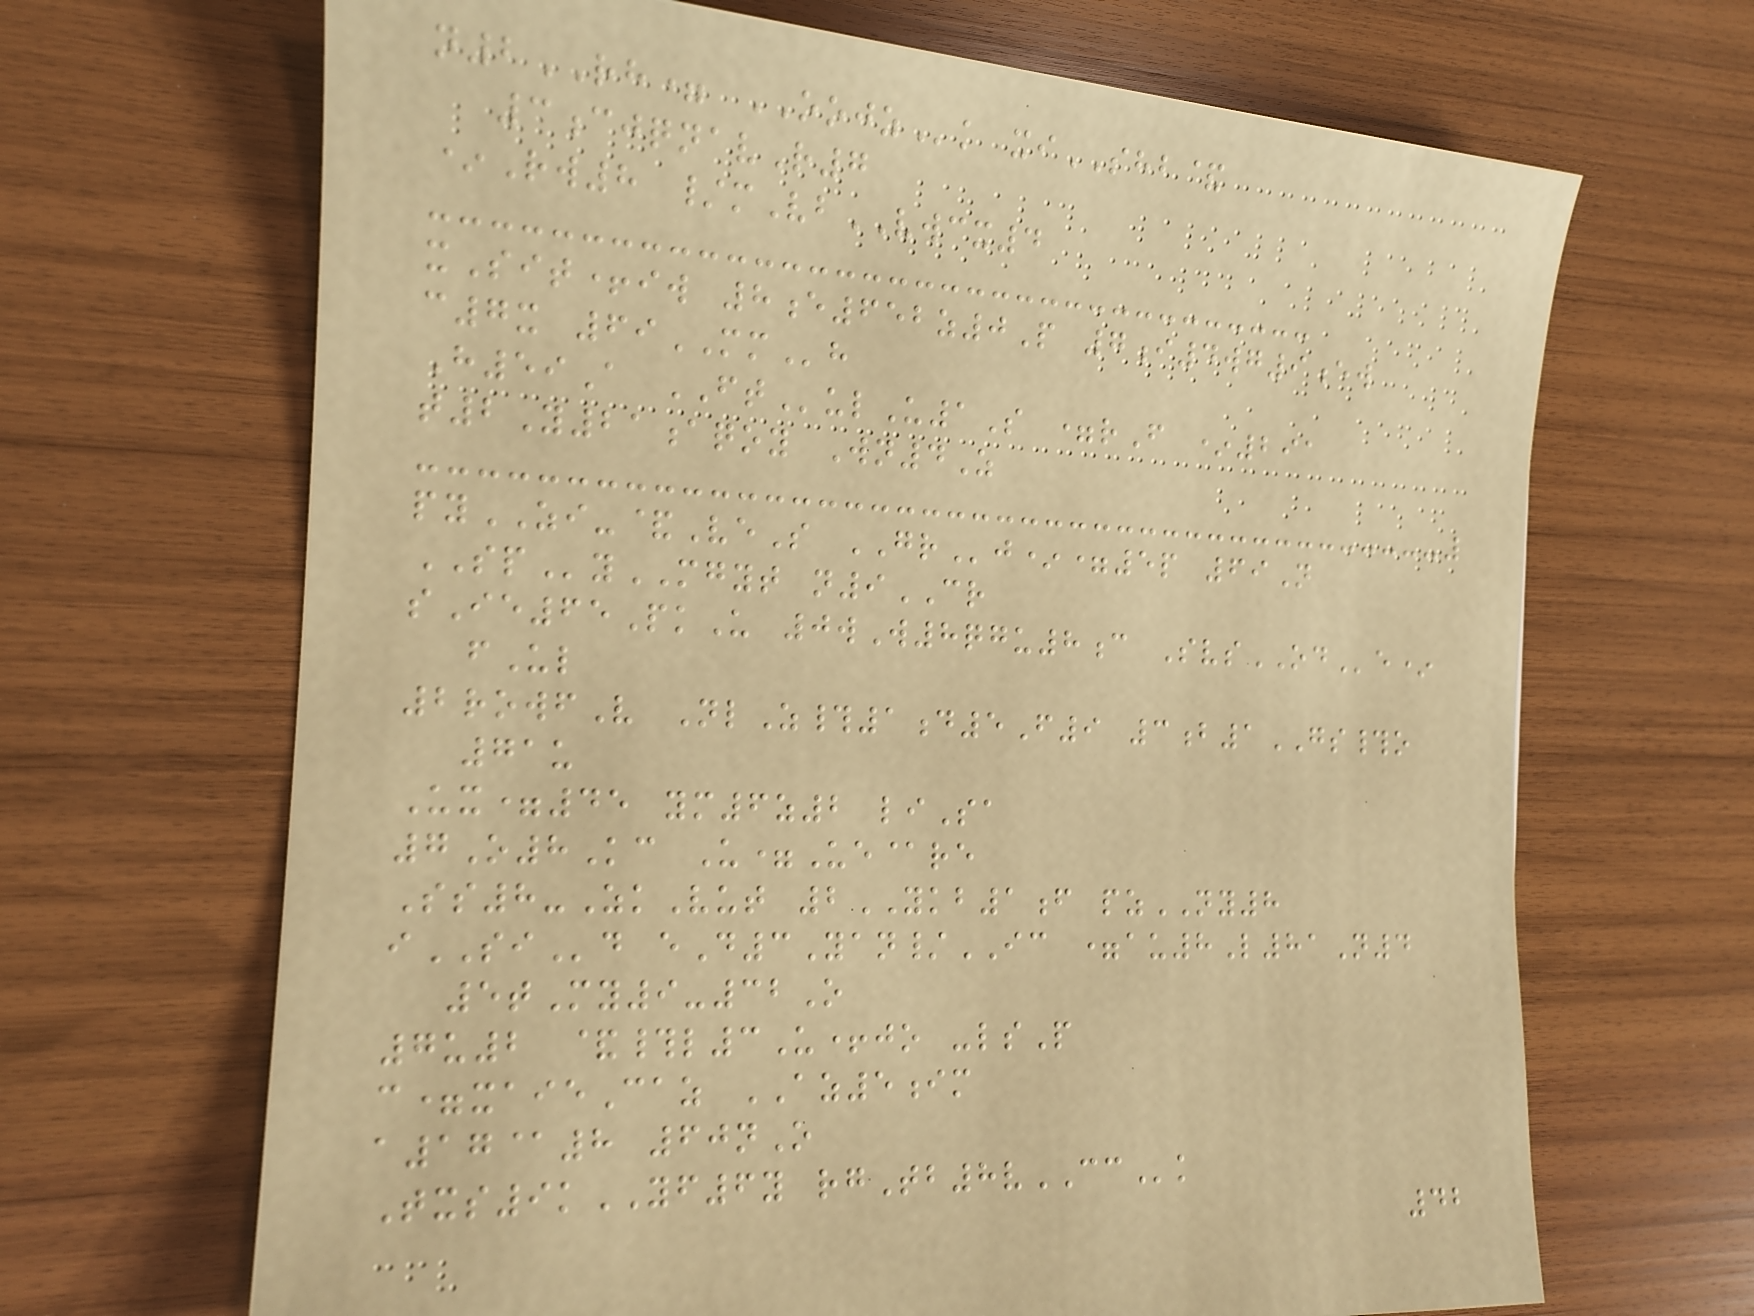n2RH= OOJZk xiSHB&
3cjqnavR7
*Rw8 /mVbVWCX4
xSit+iw 8e652z0P 7i4wg9ew
c7x 69MMh
H59A FTulU1S =rF *291
t2Y21aqoy Wn4Z
pyZI-&VeS GRj*=5p 69N
SPyMGYT n9CR
sIe65PkU 0wW8qgu8c SvsODe*
fUl
2rowfV NlZ#1d5F9 3b1GS#o
71u
Ux=45 ym6z2 liSa
7O8Kc U=Ue@re
Ss8-ZkVut 2YKB1f pzNY8
iSId eD3Yan/IC =au8L81N4
5tMy9-32O
7u2 &#l3U+jo -lsP
c=xaieCaz AZ5im
a17@8 60nO
Txs9kYF6y rgTb8vCCk
42
